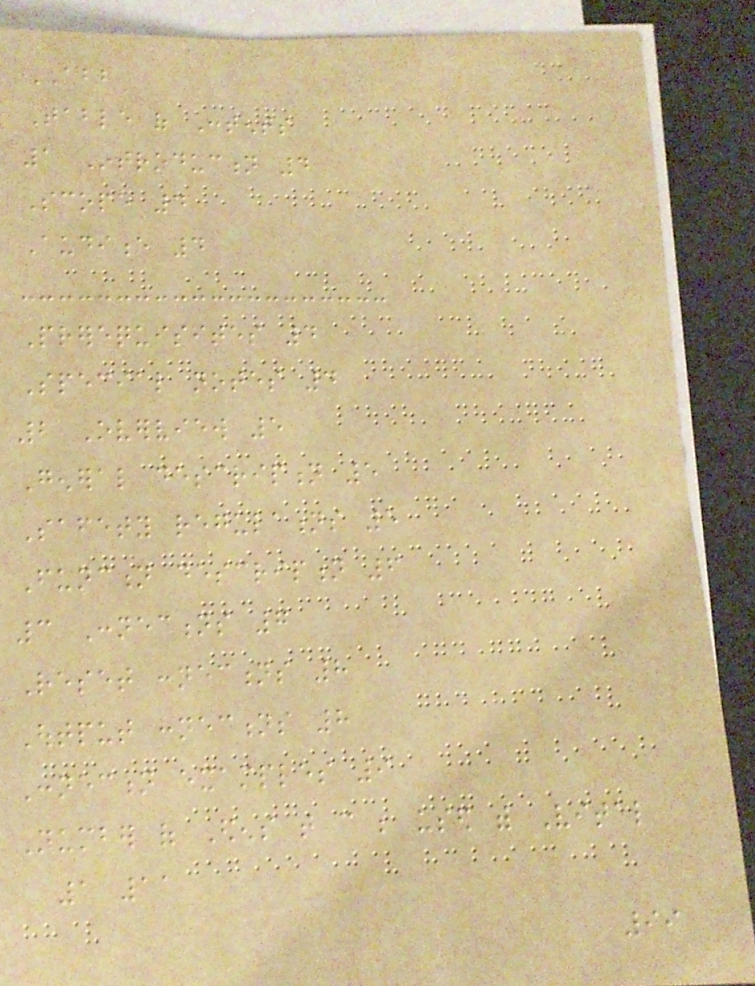ABB
Table of Contents
1 Introduction 4
Scope 4
Audience 4
Prerequisites 4
Special notes 4
2 Overview 5
General description 5
Safety regulations 5
Function description 6
3 Connections 7
Reset connections 8
Output connections 8
Connection examples 9
Number of Edens that can be used with Vital
1 11
99
